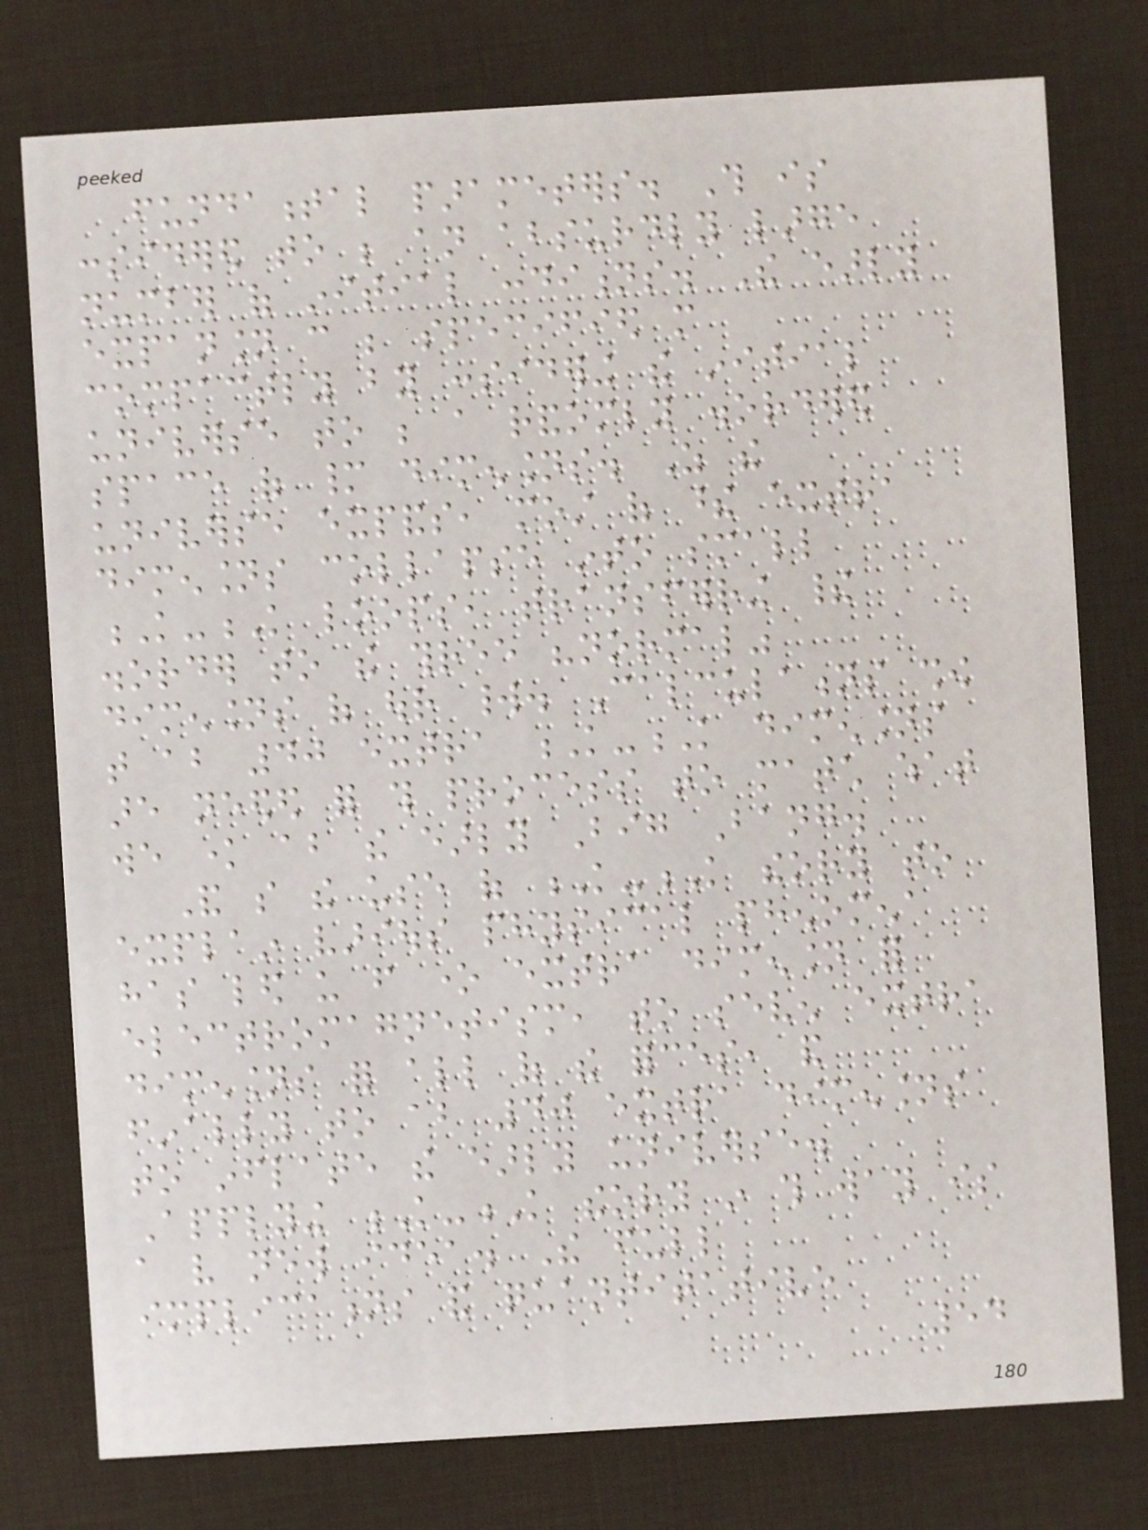fundamental parameters. This is
considered to be an absurdly large
number of initial conditions. The early
expansion can be specified more
compactly by considering the initial
universe to be a randomly disordered
space of many dimensions. As the
universe expands, most of these extra
dimensions collapse into small
K-K loops, transferring their
disorder to the three "normal"
dimensions of our world. Calculations show
that about 40 extra K-K dimensions
are needed for this process to match what
we know about the early Big Bang.
And so the use of K-K theory to
explain various physical phenomena
has led us from one extra dimension for
electromagnetism, to seven extra
dimensions for all of the forces, and
finally to about 40 extra dimensions
to inflate the early universe.
Applying K-K theory in this way is
a very new idea. The full
implications and quantitative
54
